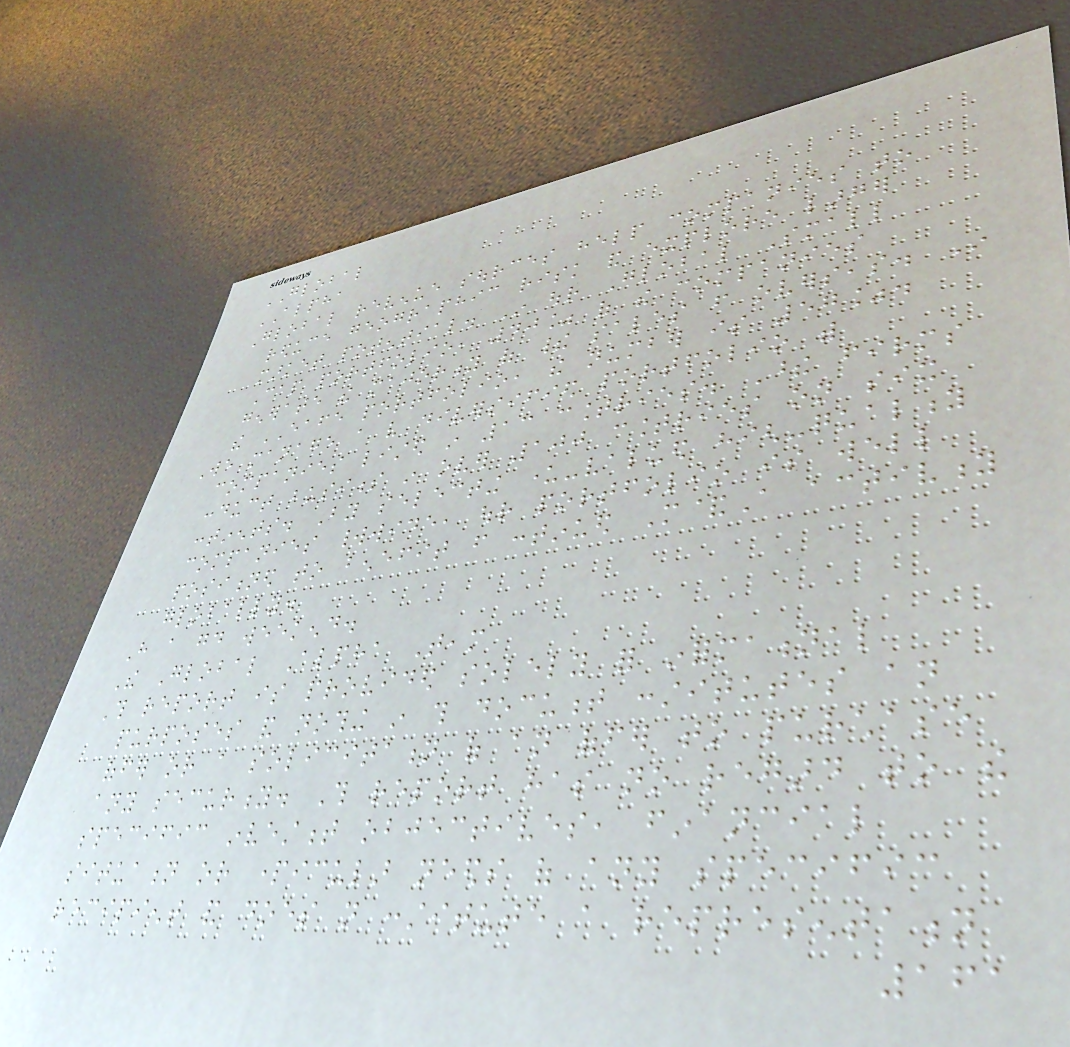GLOBAL
ALPHA
Global revenue sources help companies to
reduce geographic risk and explore larger
market potential. In our Global Small
Cap portfolio, 40% of the companies
generate the majority of their sales from overseas. In
the EAFE portfolio, the number is 57%.
We manage a very diversified portfolio with
companies listed in 13 countries. These firms
conduct business in over 100 countries on six
continents. By selecting under-valued high-quality
companies worldwide, our portfolio is well
positioned to benefit from continued M&A activity
globally.
Have a good weekend.
The Global Alpha Team
This report is provided solely for informational
purposes and nothing in this document constitutes an
offer or a solicitation of an offer to purchase
any security. This report has no regard to the
specific investment objectives, financial
situation or particular needs of any specific
recipient and does not constitute a representation
161
